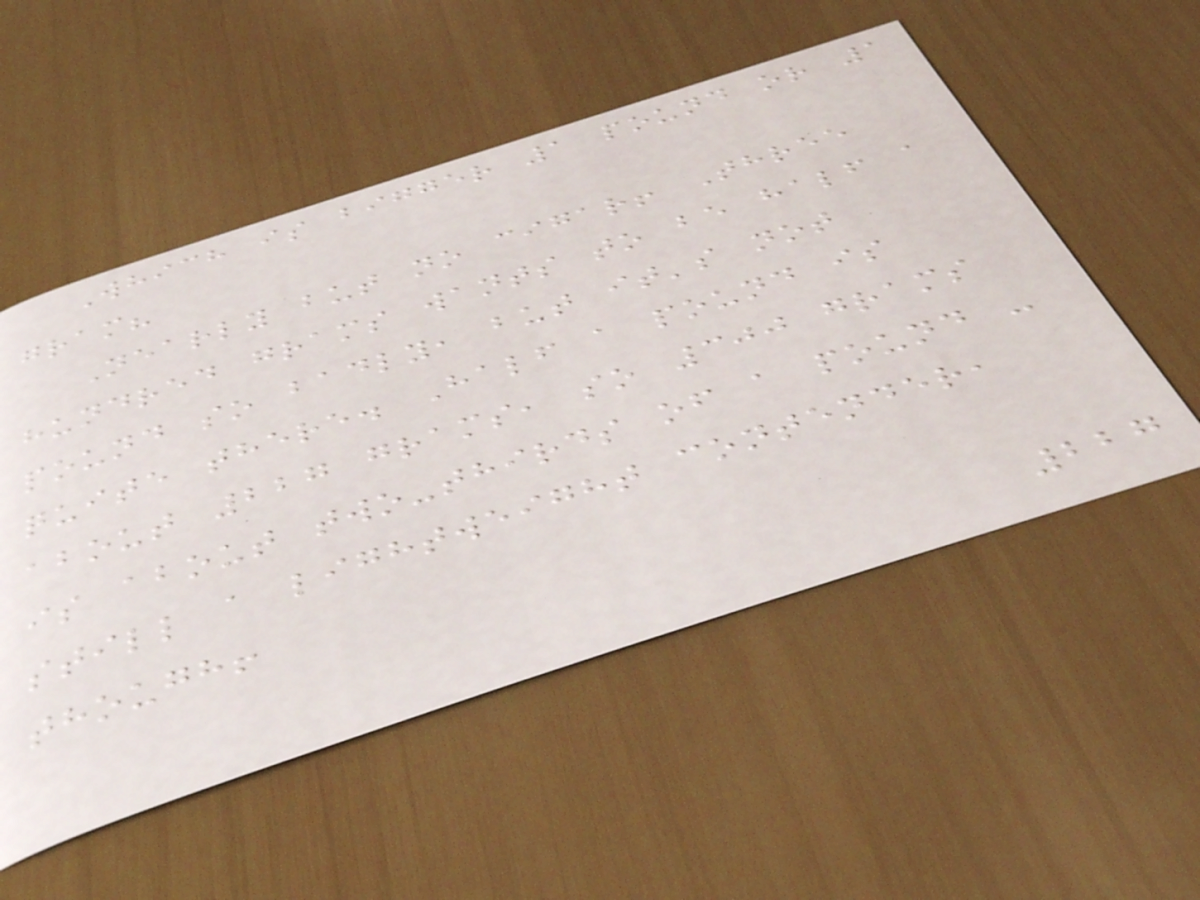Which is bigger 1 pound or 1
gram?
Nearly but no cigar! Three
hundred grams wants to be half a
pound so badly, but it's not
quite there. Half a pound is
about 227 grams, so 300 grams
is about two-thirds of a pound -
still a lightweight contender,
though!
227
